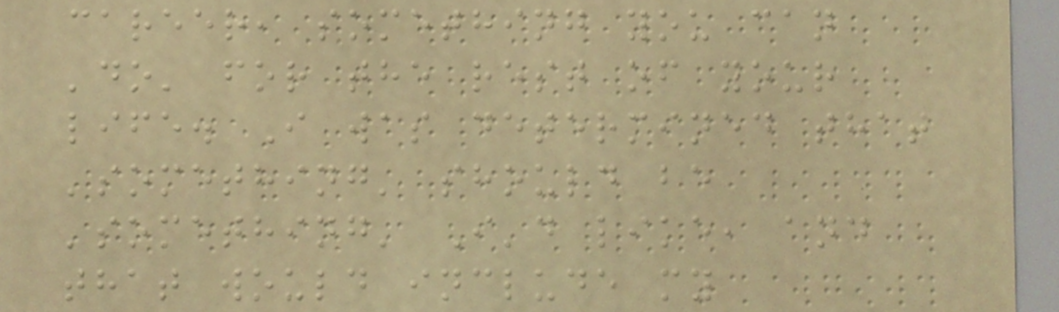career, something you can
'do' for the rest of your
life. I was determined that
'something' should be
'something' I'd like, and
that would include my
